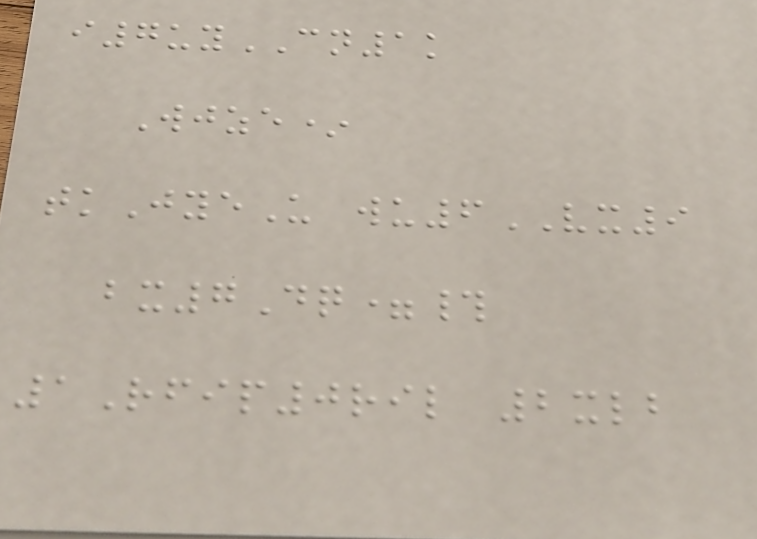i7uyCN1k
Wjze*
tkJyeU wu6VX9
bx7Dq=#
1Rfip0ril 2xlb
